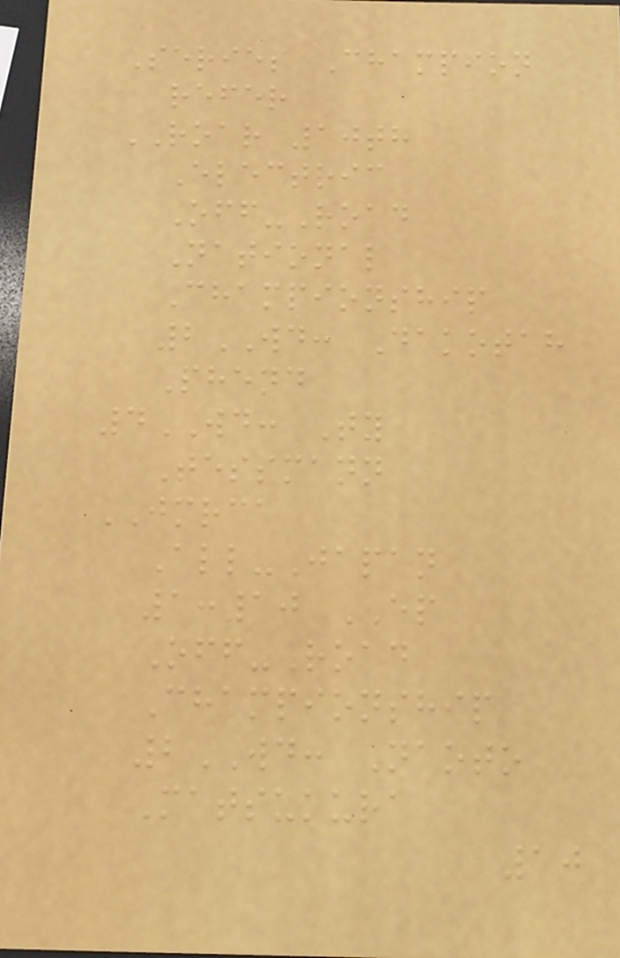Series Champion
refer
ROAR 10th
Electric
Off-Road
National
Championship
2WD: Dakotah
Phend
4WD: Ty
Tessmann
JMRCA
All-Japan
1:10 EP
Off-Road
Championship
2WD: Naoto
Matsukura
10
